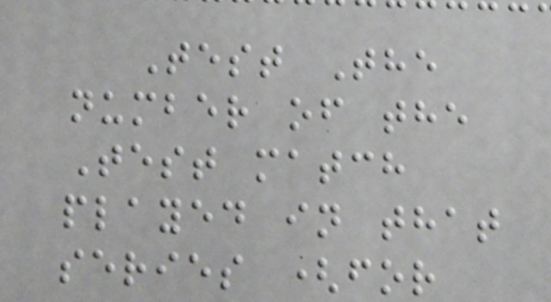Test The
number of the
Test match
played in that
series (for
